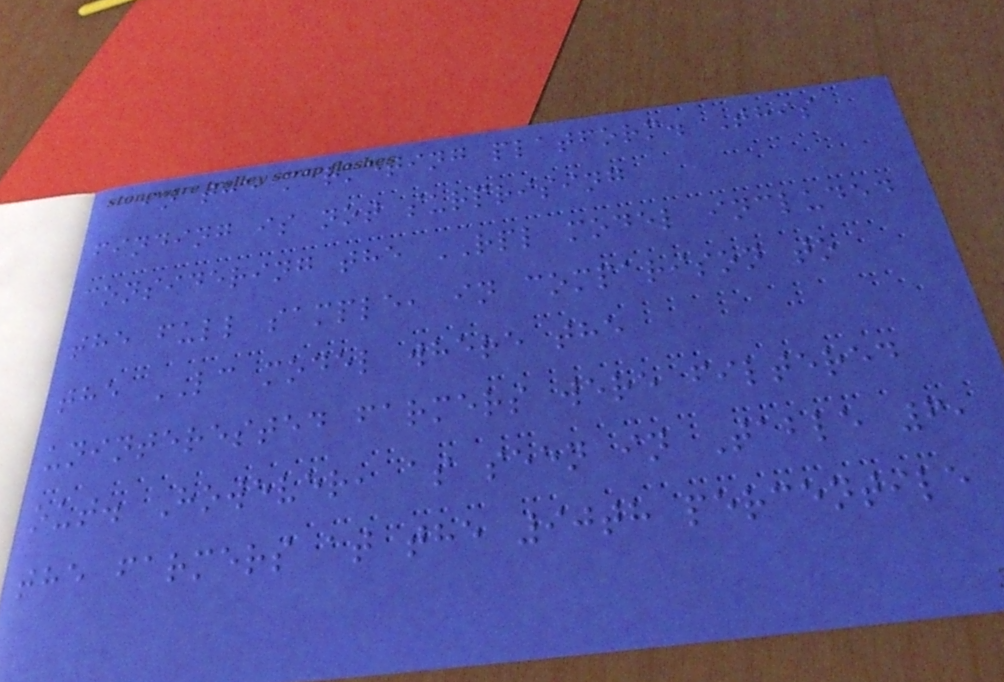in the marketing platform. This
finding is not surprising
considering the RPL model included
the full sample, in comparison to
the LC model where the
uninterested farmers were filtered
out. However, as seen in Table 6,
the farmers at the 90th percentile
